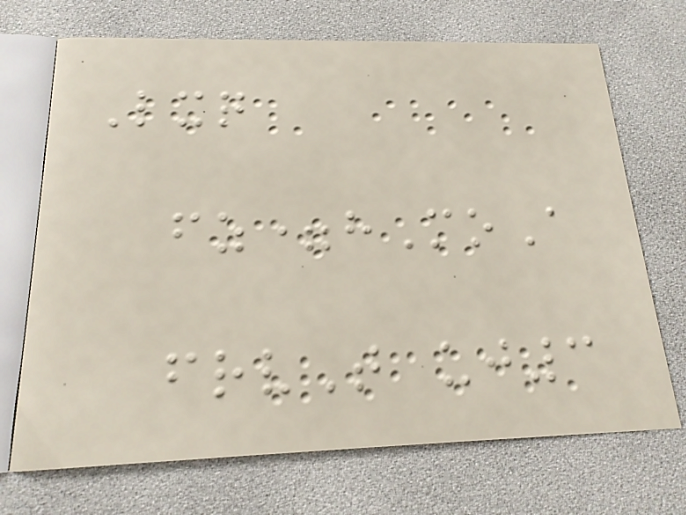Lxq
fz=hMoA
frvT uj3
